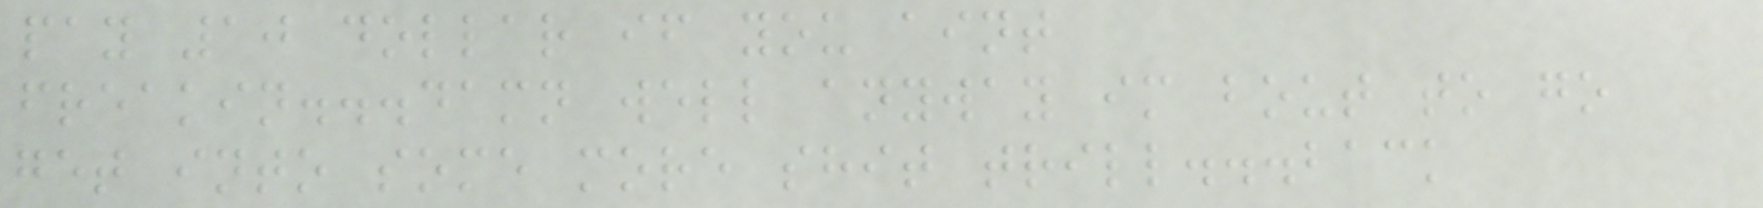pay 10 dollar if you aint
freakin...damn well anyway im bout to go
get into some more shit trill...back
